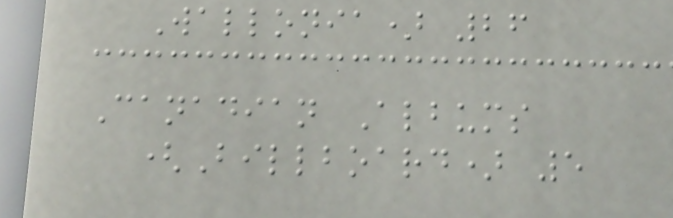Wallonia) 26
Canadian Albums
(Billboard) 5
